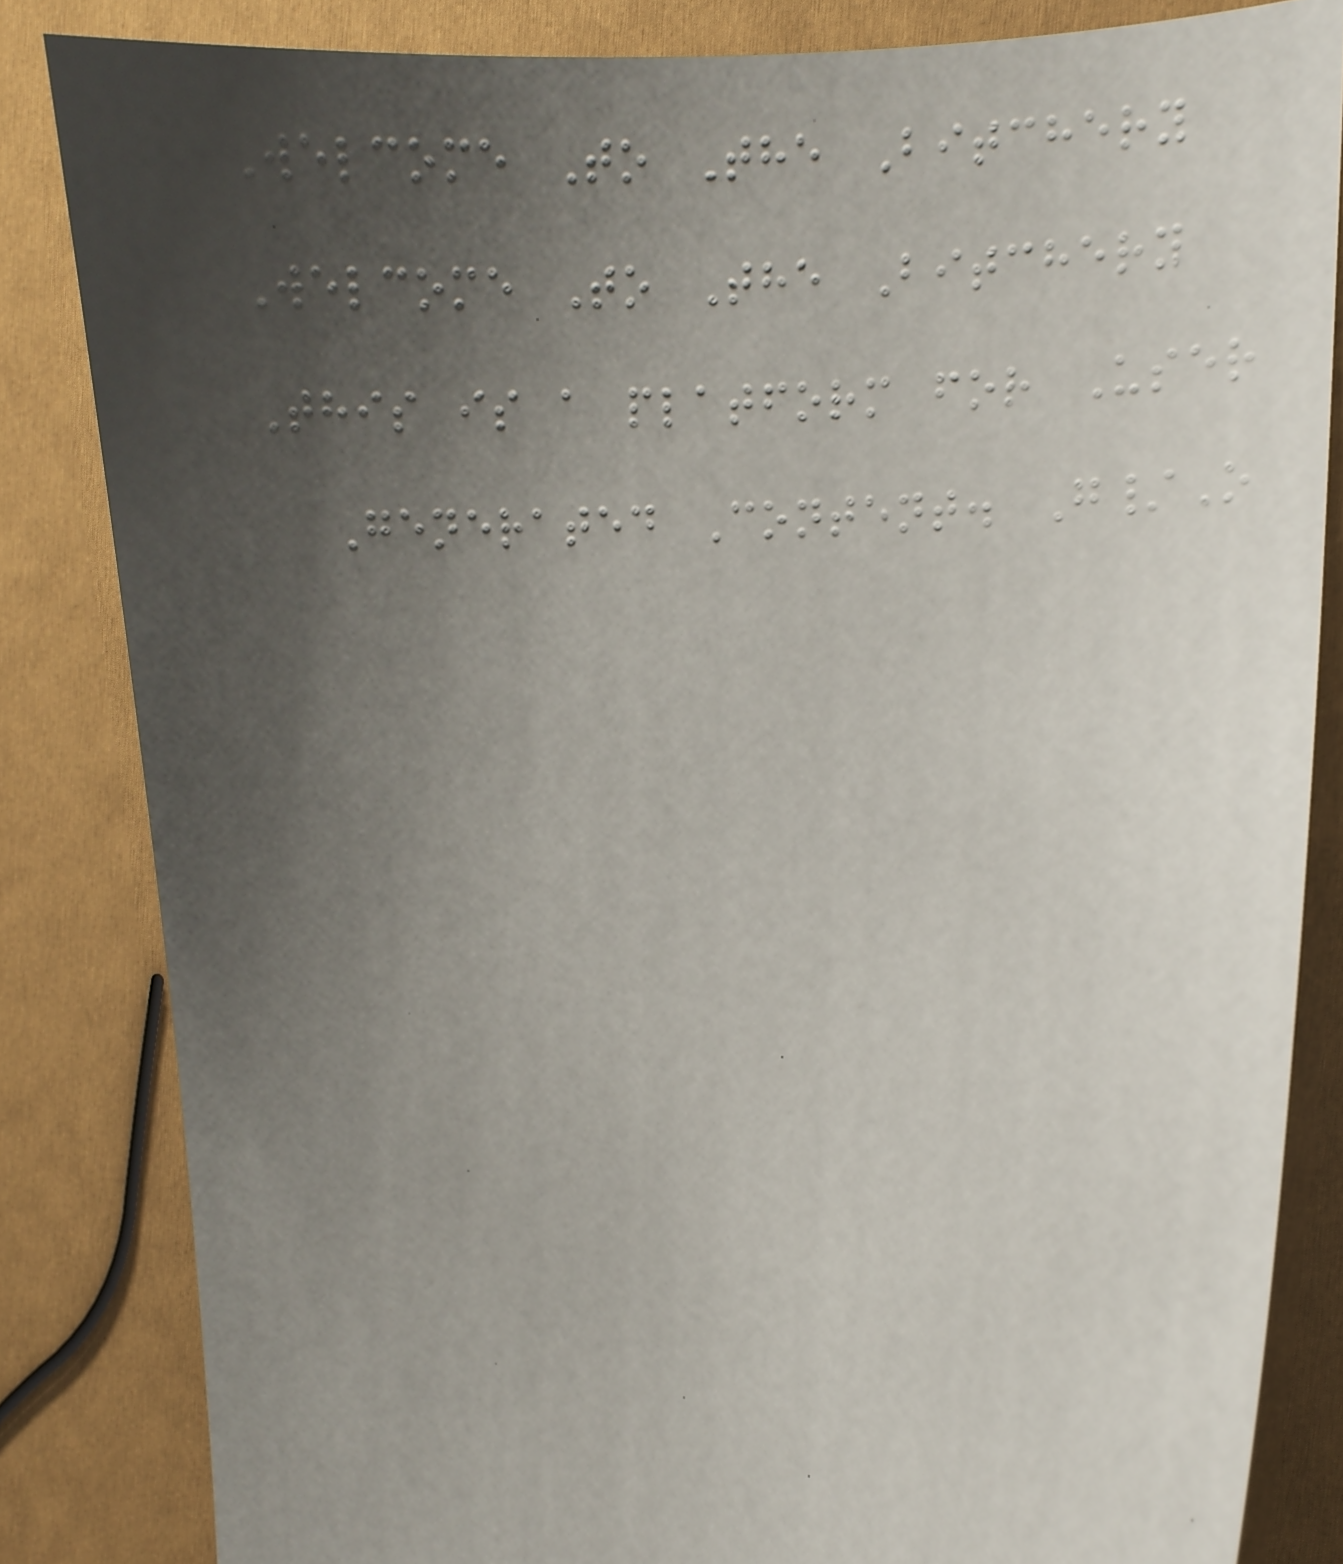Welcome To The Bitchery
Welcome To The Bitchery
This is a platform for User
Generated Content. G/O
